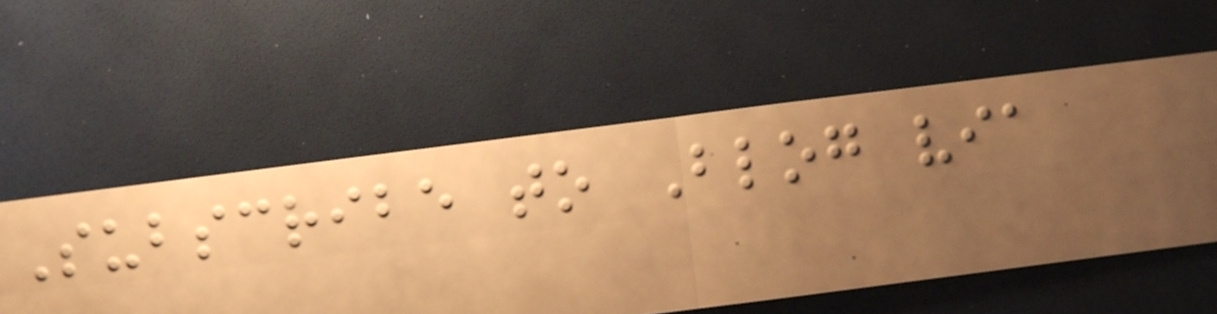Subscribe to Blog via
